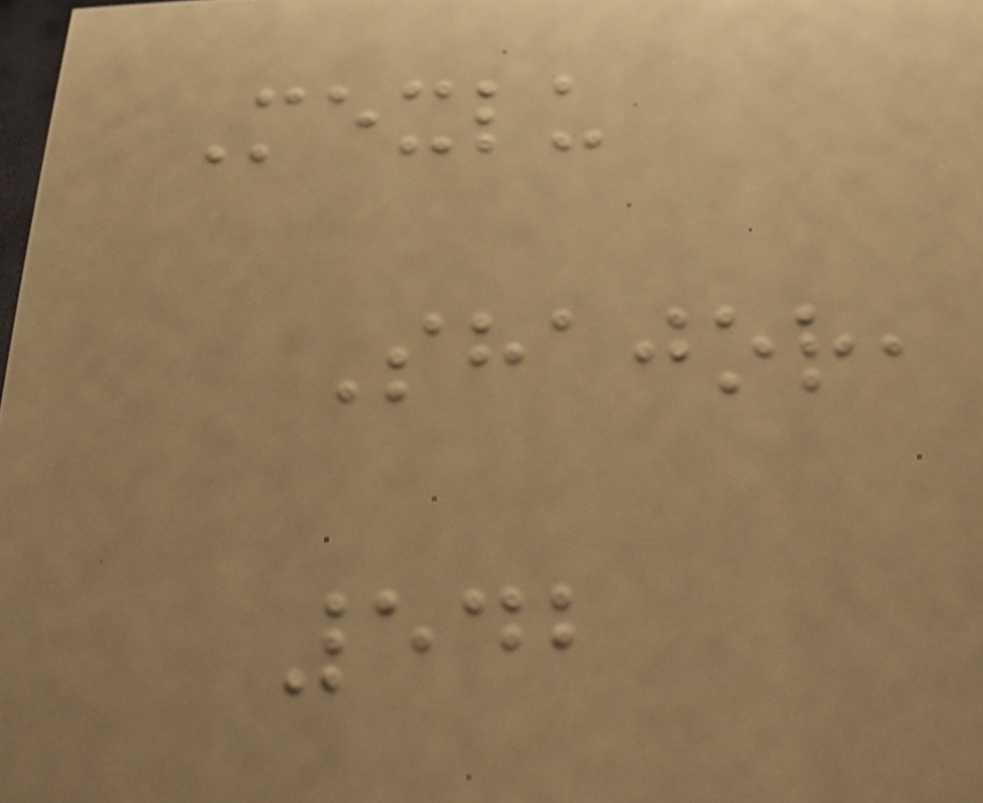Mexlu
Shajor,
542
